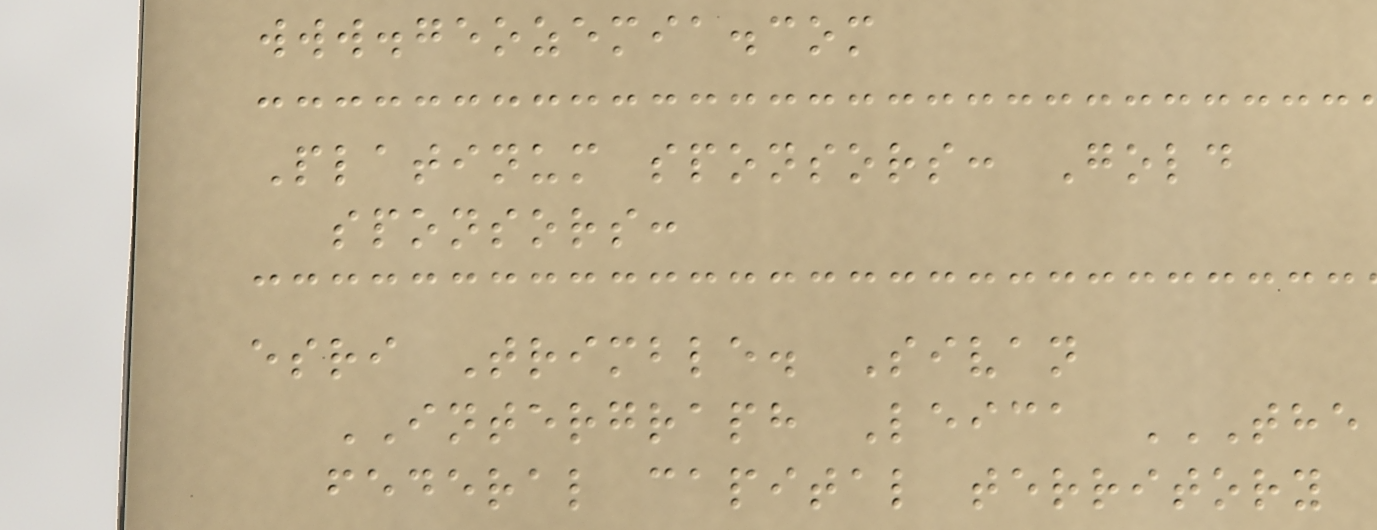www.geozemia.com
Platinum sponsors: Gold
sponsors:
esri Trimble. Sivan
INTERGRAPH Leica THE
FEDERAL CAPITAL TERRITORY
